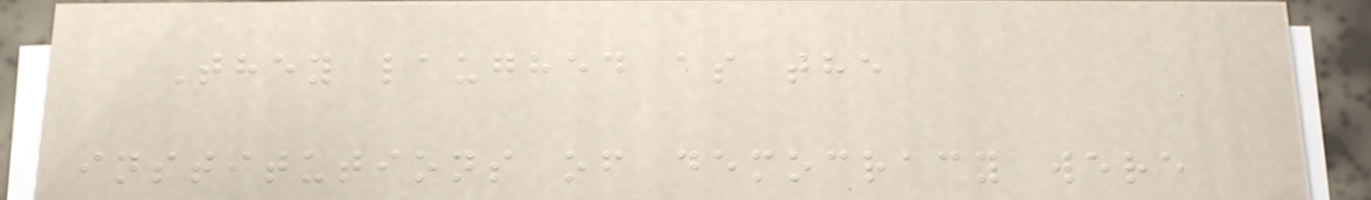They laughed as the
institutions of democracy were
